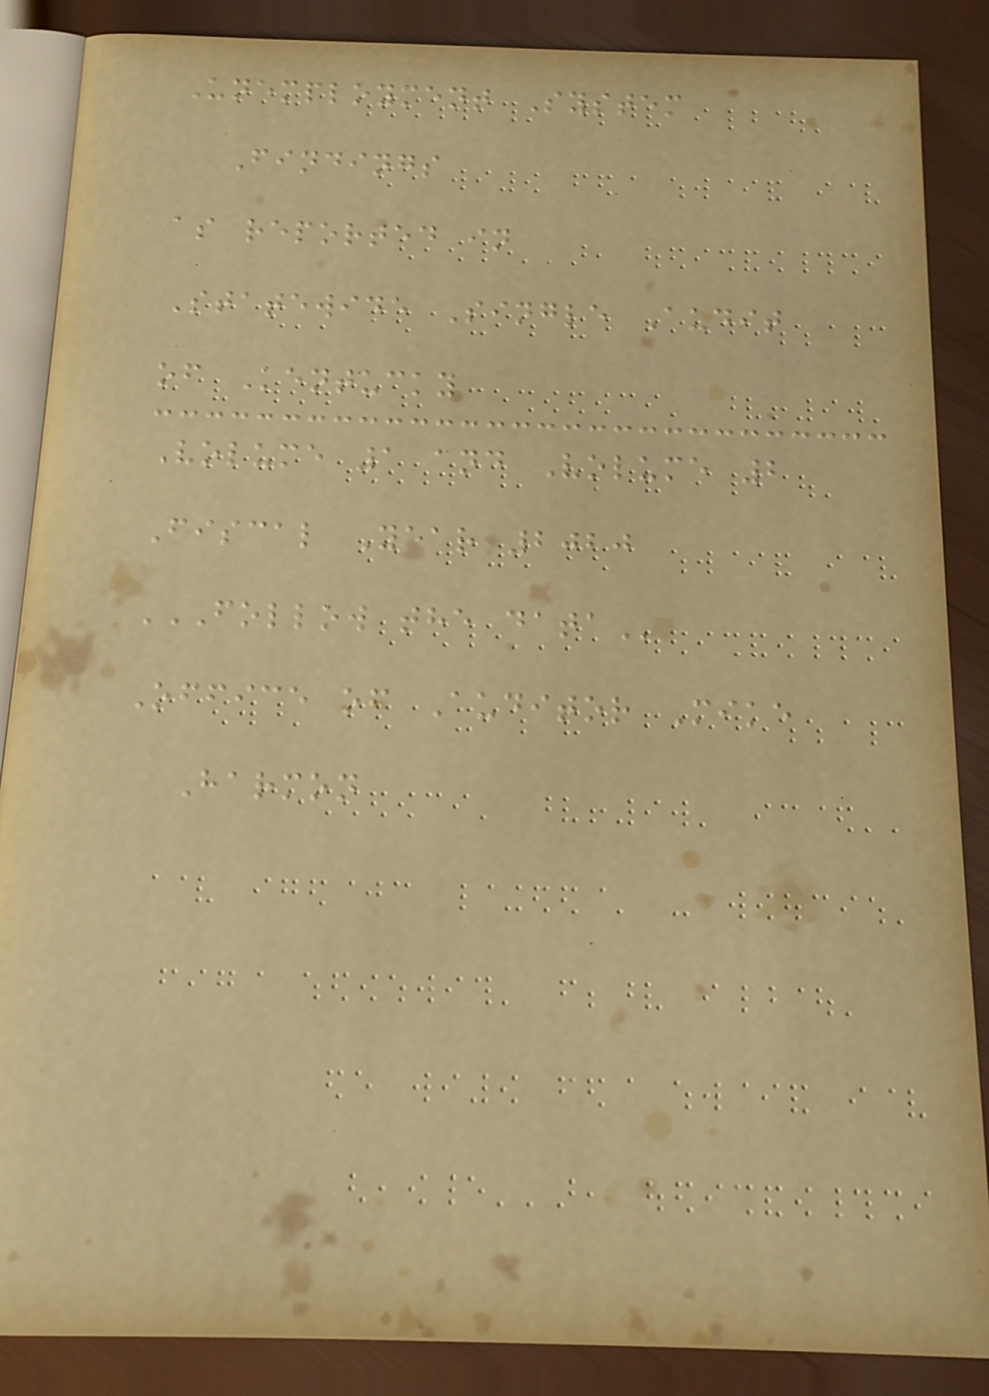Unemployment System
Findings
as reported in
Statewide Single Audit
of Kentucky
Volume 1 and Volume 2
Fiscal Year 2020
FOLLOW THE DATA
Office of Auditor Mike
Harmon
